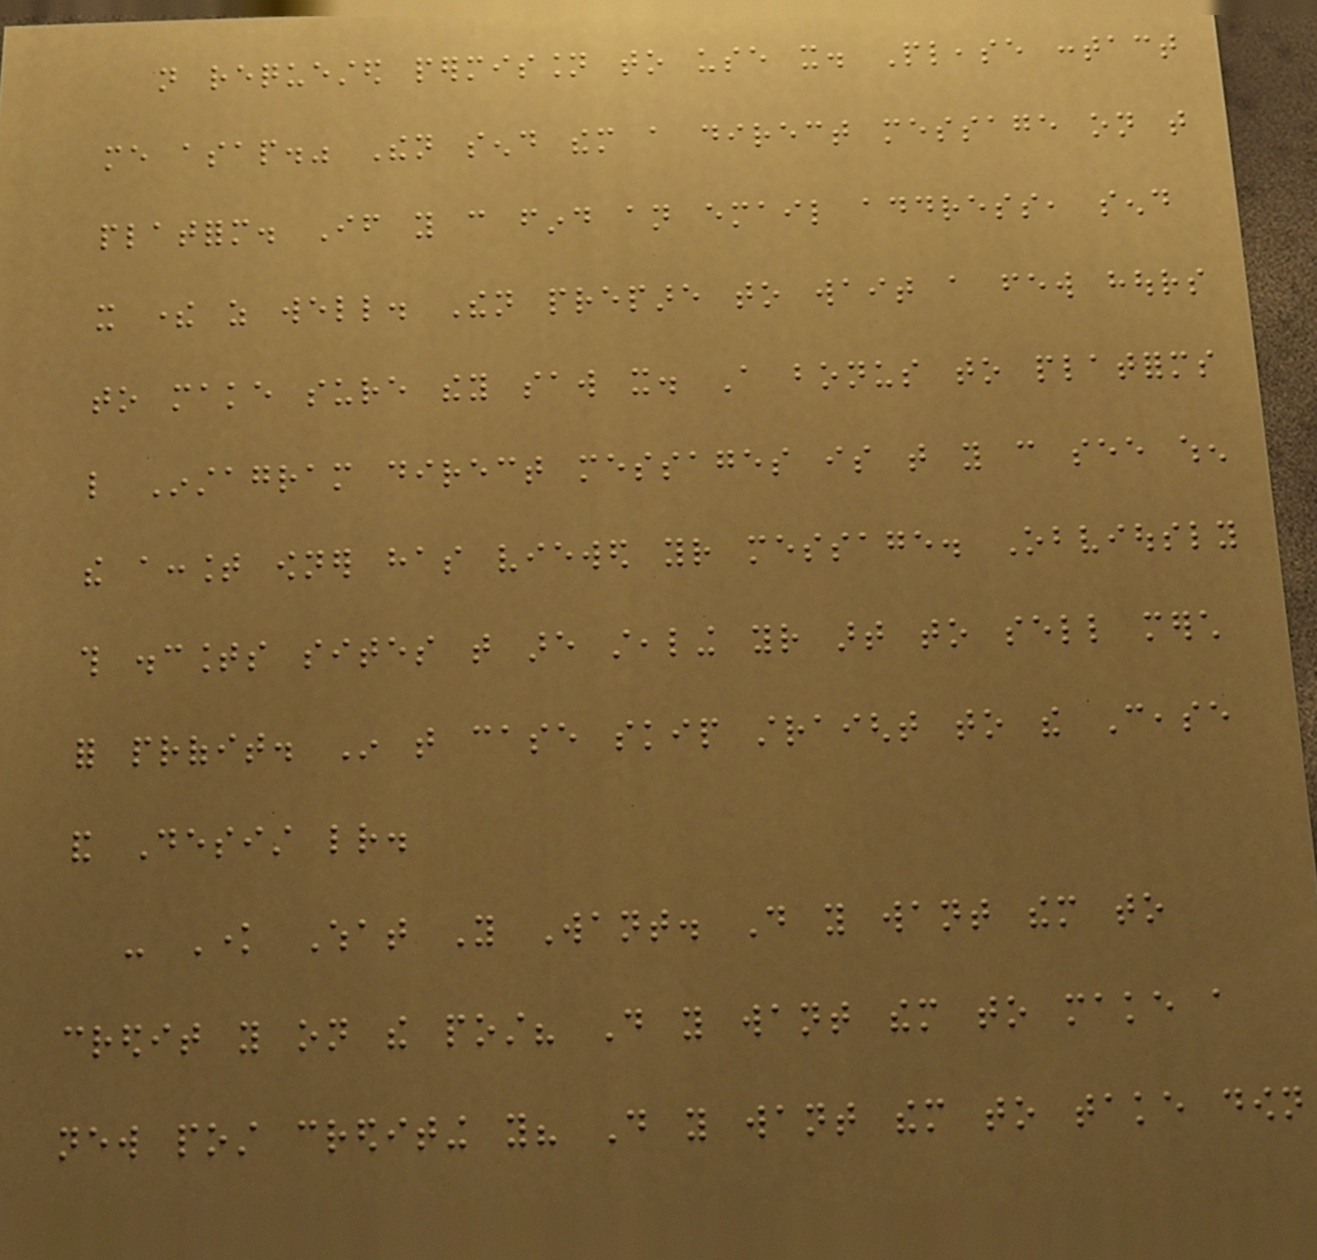not requested permission to use it. Please contact
me asap." Then send them a direct message on that
platform. If you can find an email address, send
it there as well. Then prepare to wait a few hours
to make sure they saw it. A bonus to platforms
like Instagram direct messages is that you can see when
the account owner has viewed your message. Obviously
this discounts sites that are stealing your art to sell merch
for profit. In that case skip straight to the Cease
and Desist letter.
- Know What You Want. Do you want them to
credit you on the post? Do you want them to make a
new post crediting you? Do you want them to take down
